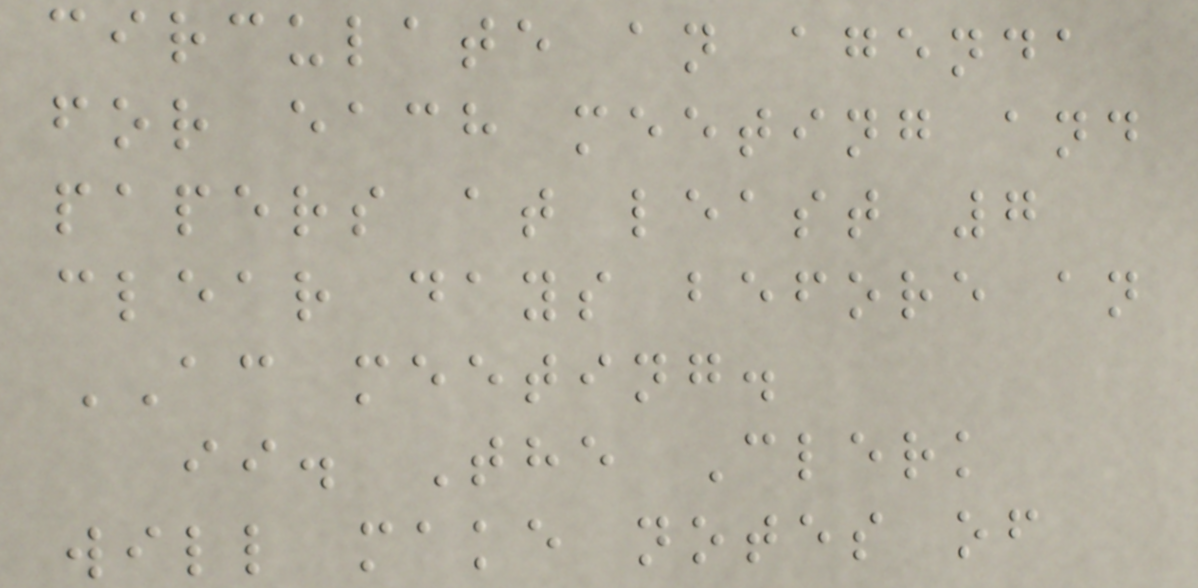circulate an agenda
for each meeting and
papers at least 7
clear days before an
AC meeting.
ii. The Clerk
will make notes of
